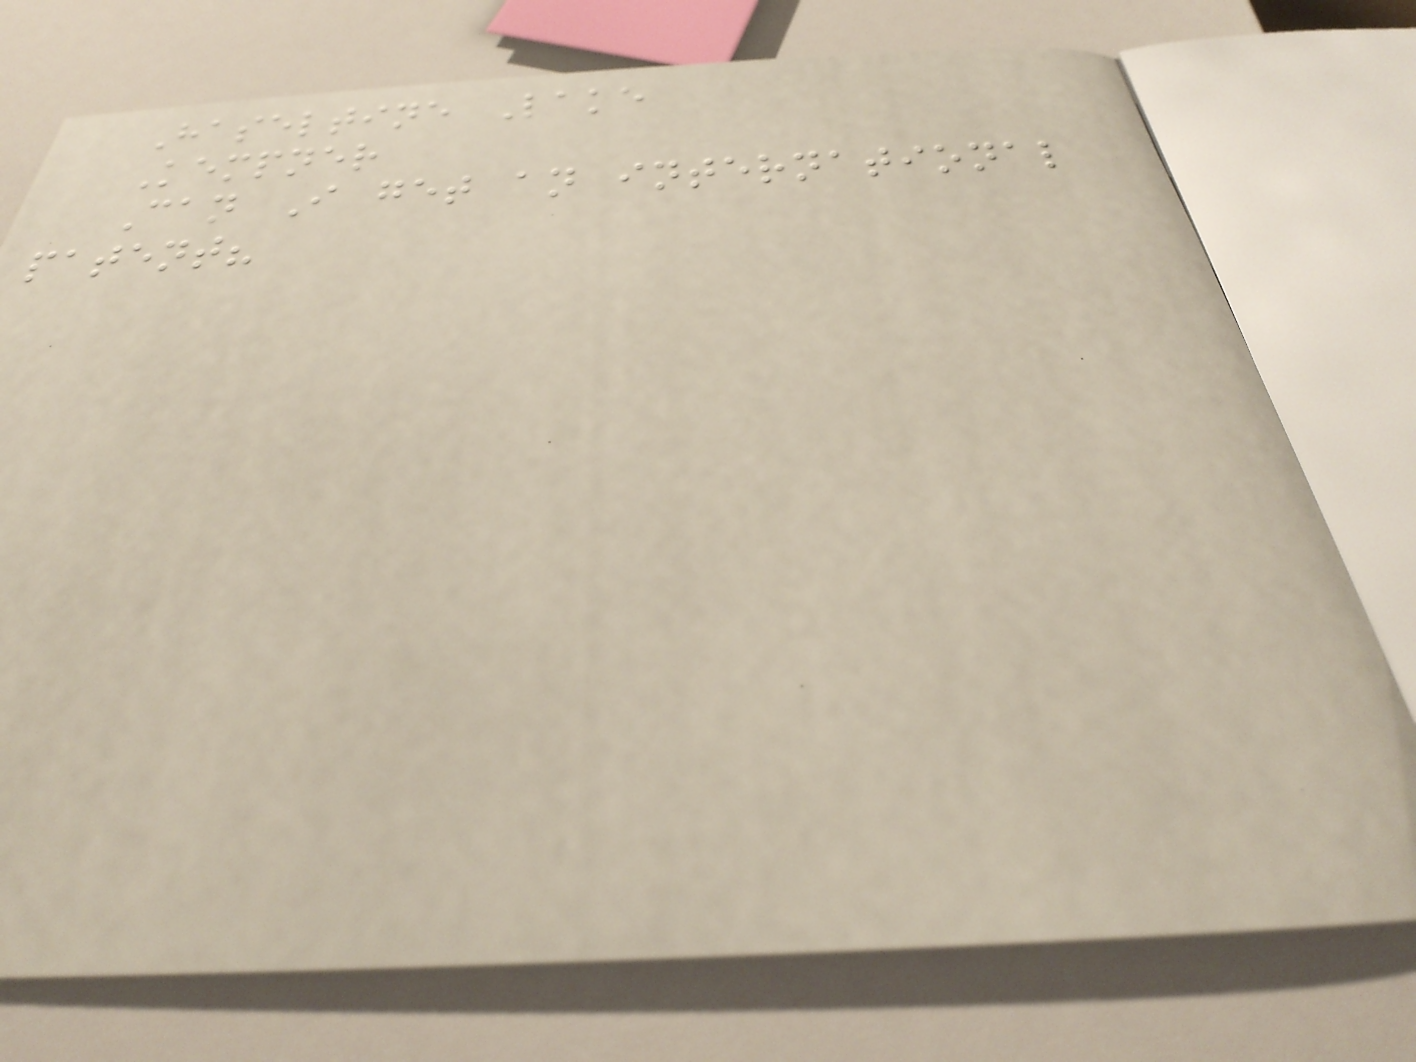Haseltine Lake
Kempner
Can I get an international
patent?
